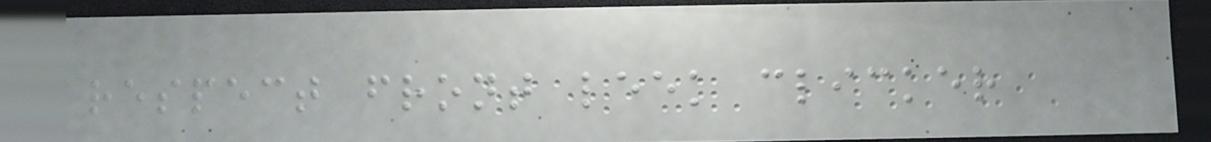respect front leek clicker
